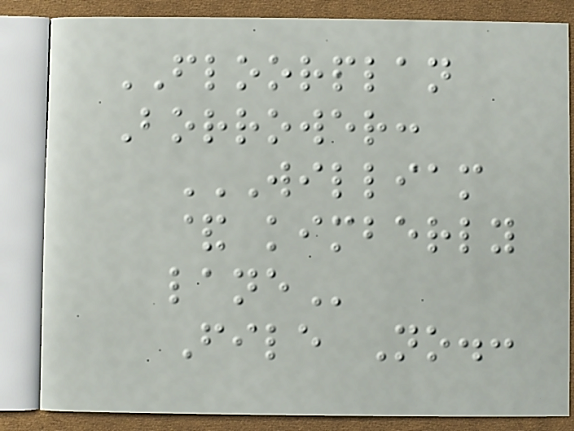FLOORPLAN
Borrower:
WILLIAM
& KIMBERLY
LANE
File No.:
